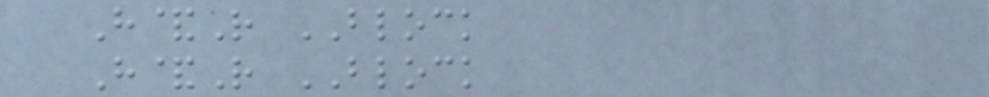H&R BLOCK
H&R BLOCK
